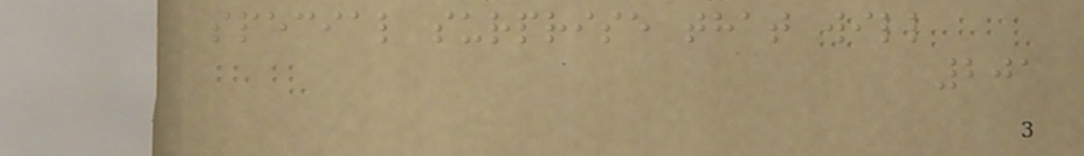special surprise that will
201
